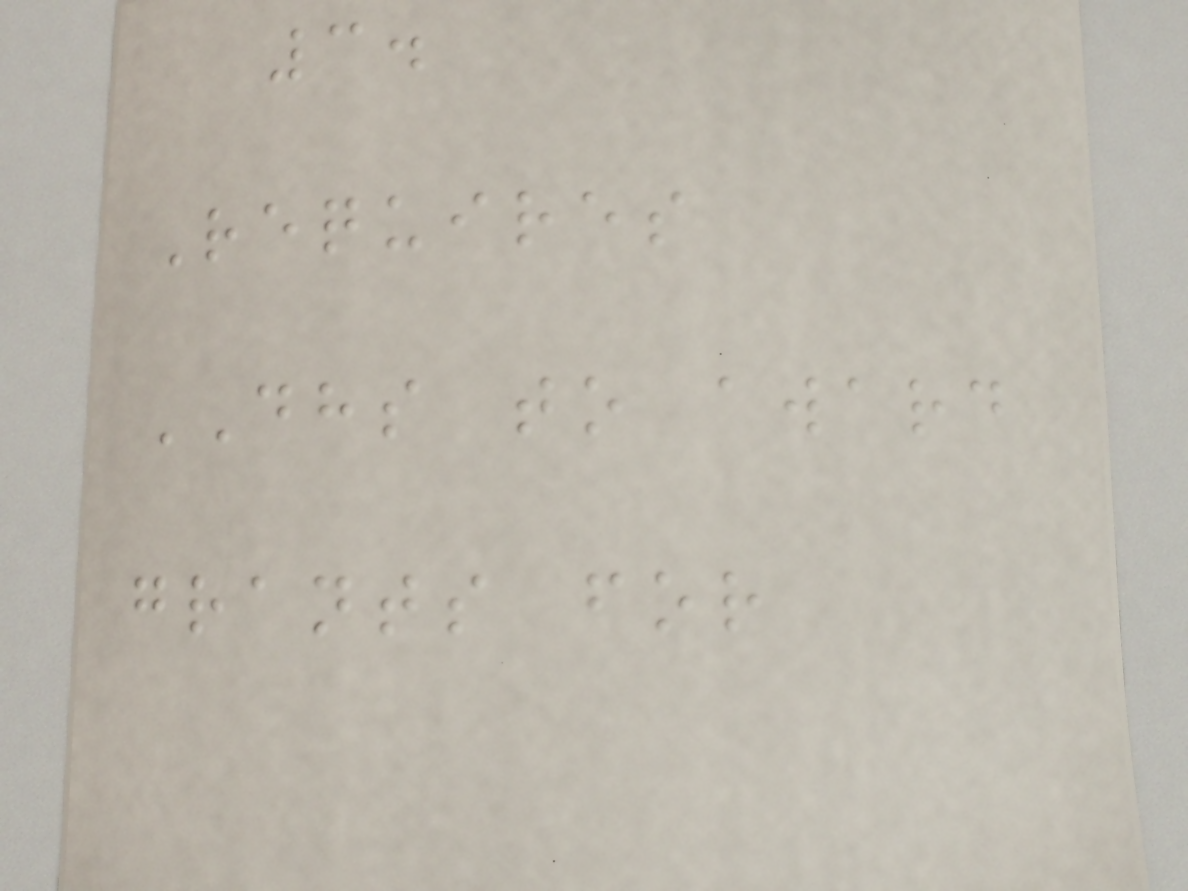3.
Requires
DHS to award
grants for
